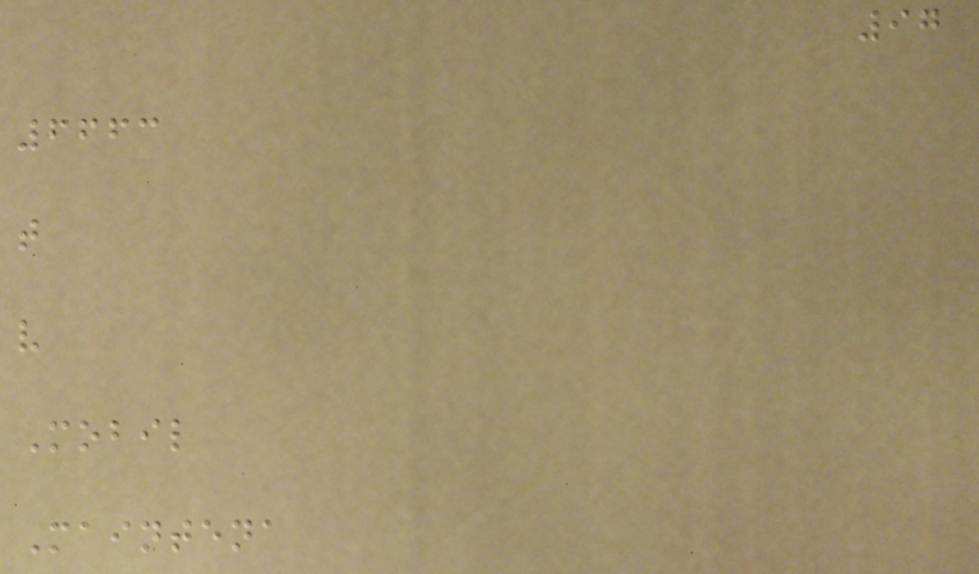97
6663
t
v
Mobil
Maintena
